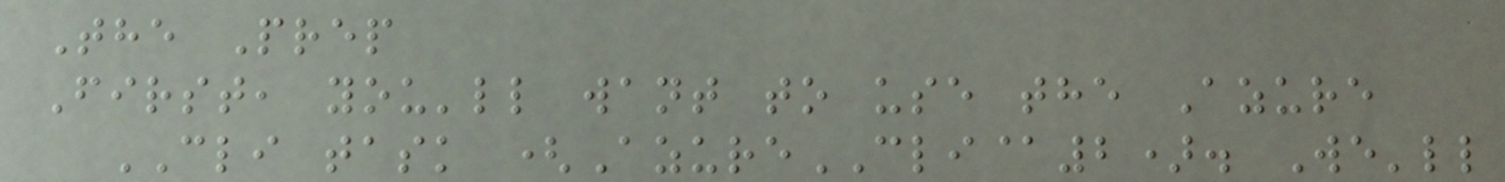The Prep
First, you'll want to use the Azure
CLI task (AzureCLI@2). We'll
